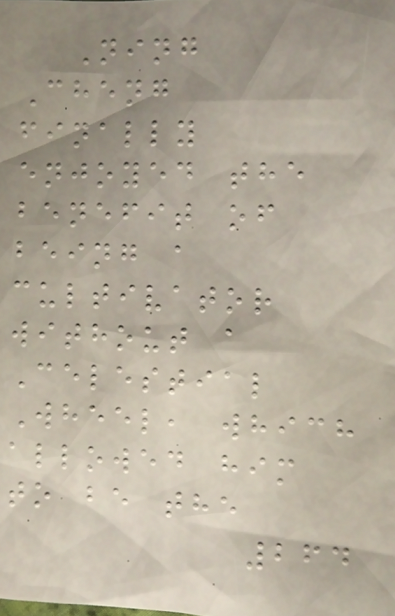Ning
Cheng
finally
enjoyed the
benefit of
being a
cultivator
without a
Celestial
Wheel, which
allowed him
to be the
264
